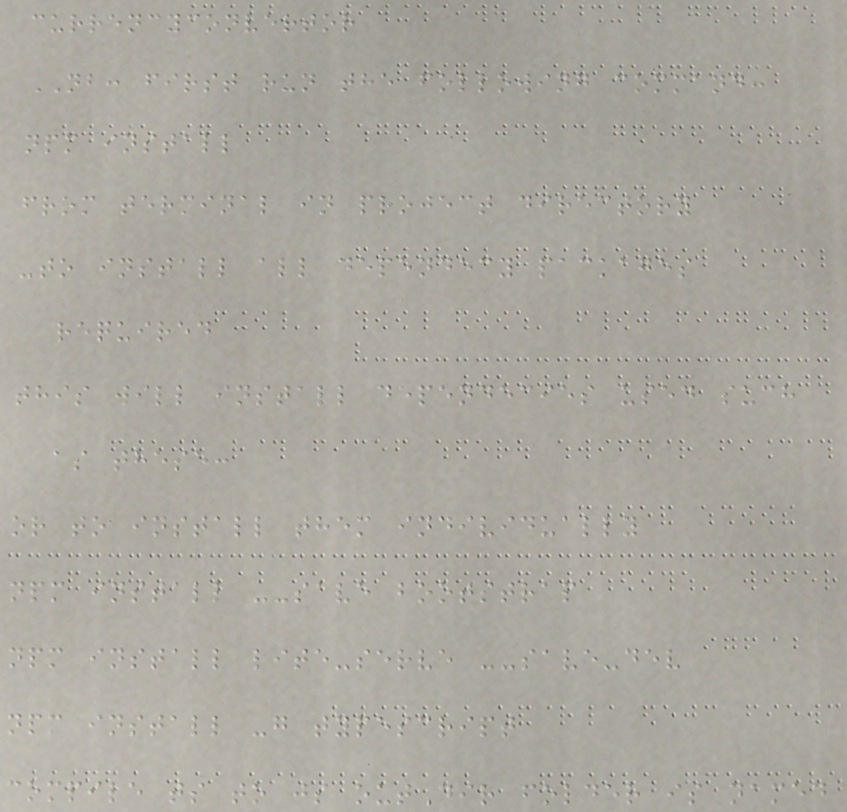currencyconvertor
NB: first run the following command:
npm install
from terminal in project directory
-to install all dependecy packages
required
this will install dependecies used such
as these:
or to install them individually
npm install --save bootstrap
npm install lite-serve --save-dev
npm install -g typescript
compile ts to js outDir folder is named
